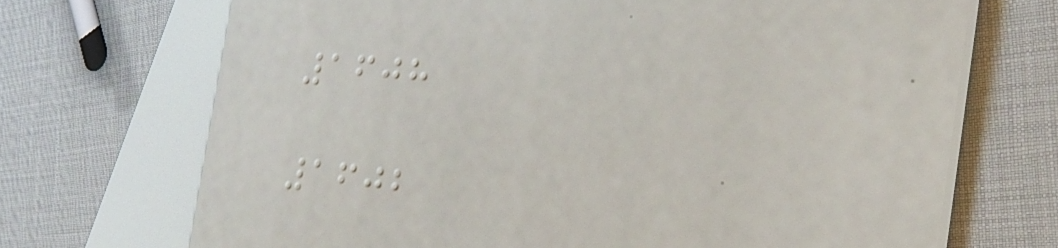1608
1602
